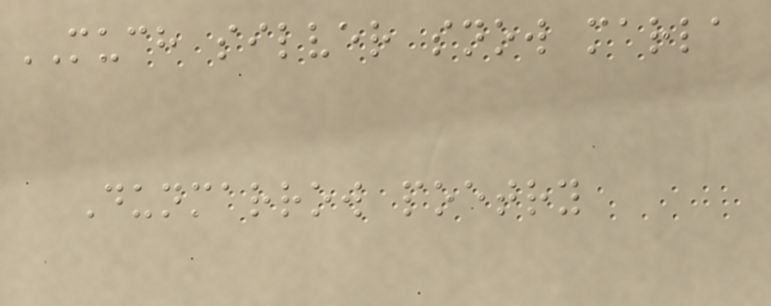MUCH silver snow marla
Dunmarrow poetry
